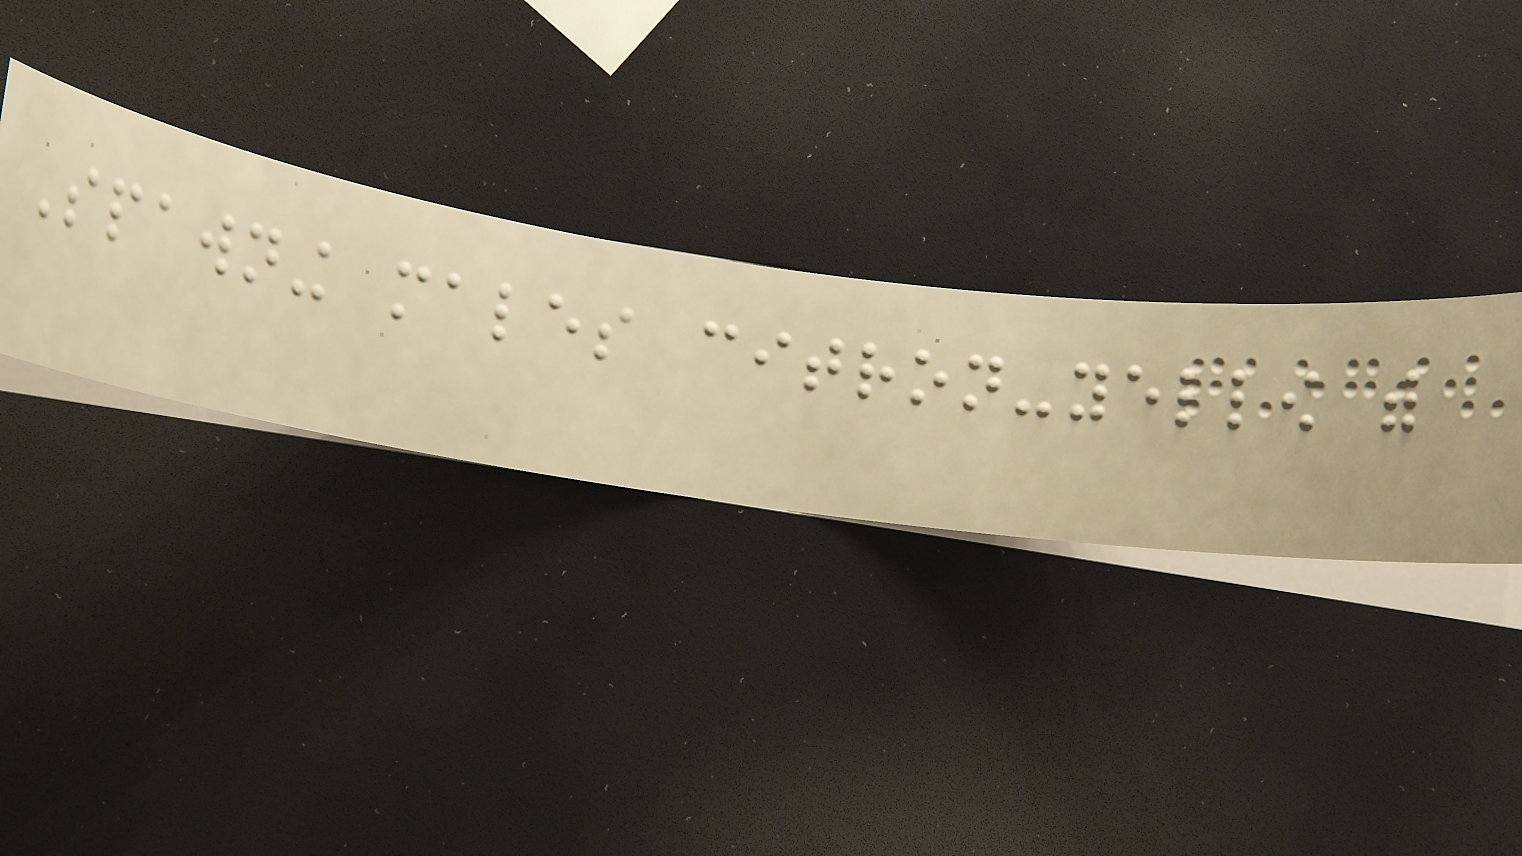Spawning males citron-yellow with
